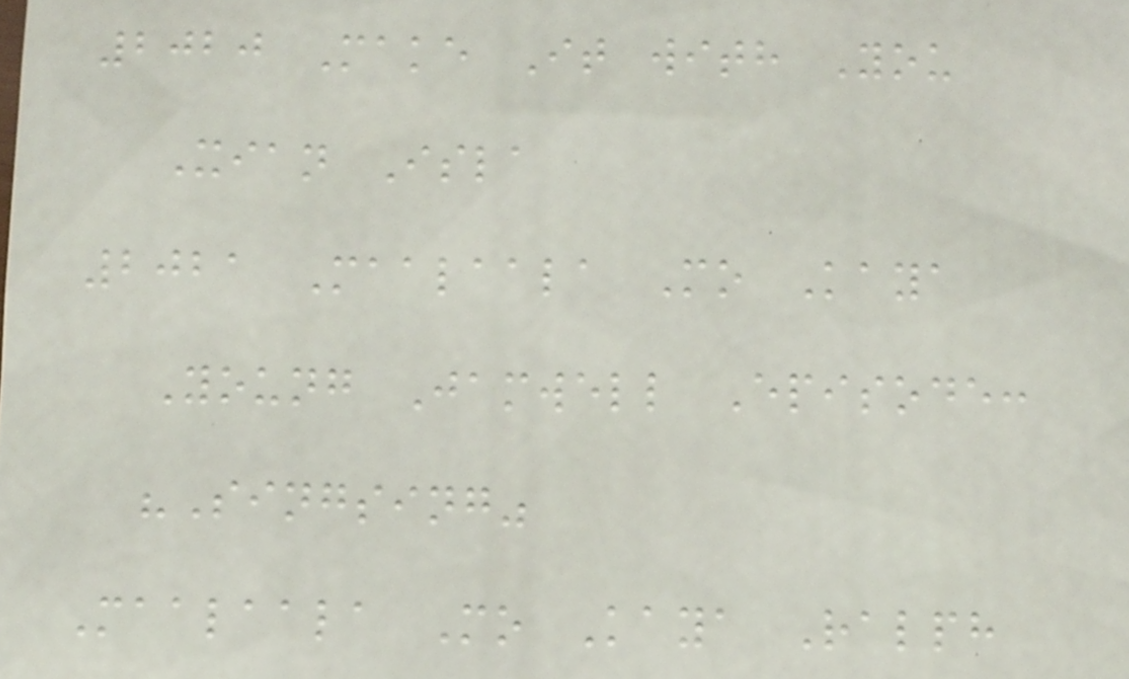2020 Make It with You
Xian Isla
2021 Maalaala Mo Kaya
Young Jamwell Episode:
"Singsing"
Maalaala Mo Kaya Ralph
